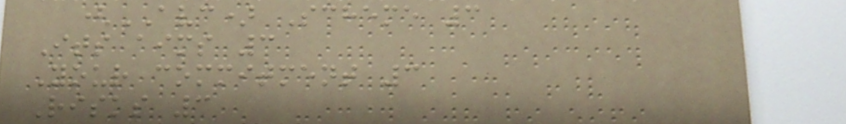(AVC) Scheme 3
Its aims 3
Your commitment 3
Risks 3
